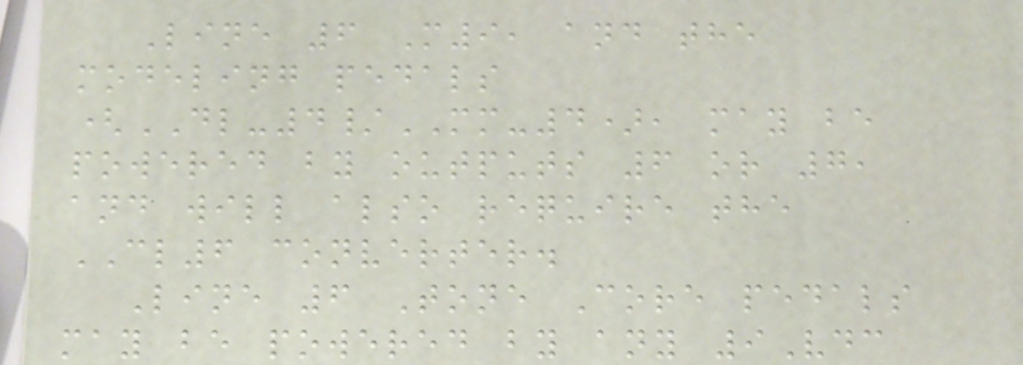Line 6 M9, and the
modeling pedals
(DL-4/MM-4), may be
powered by outputs 6 or 7,
and will also require the
CL6 converter.
Line 6 Tone Core pedals
may be powered by any 9Vdc
